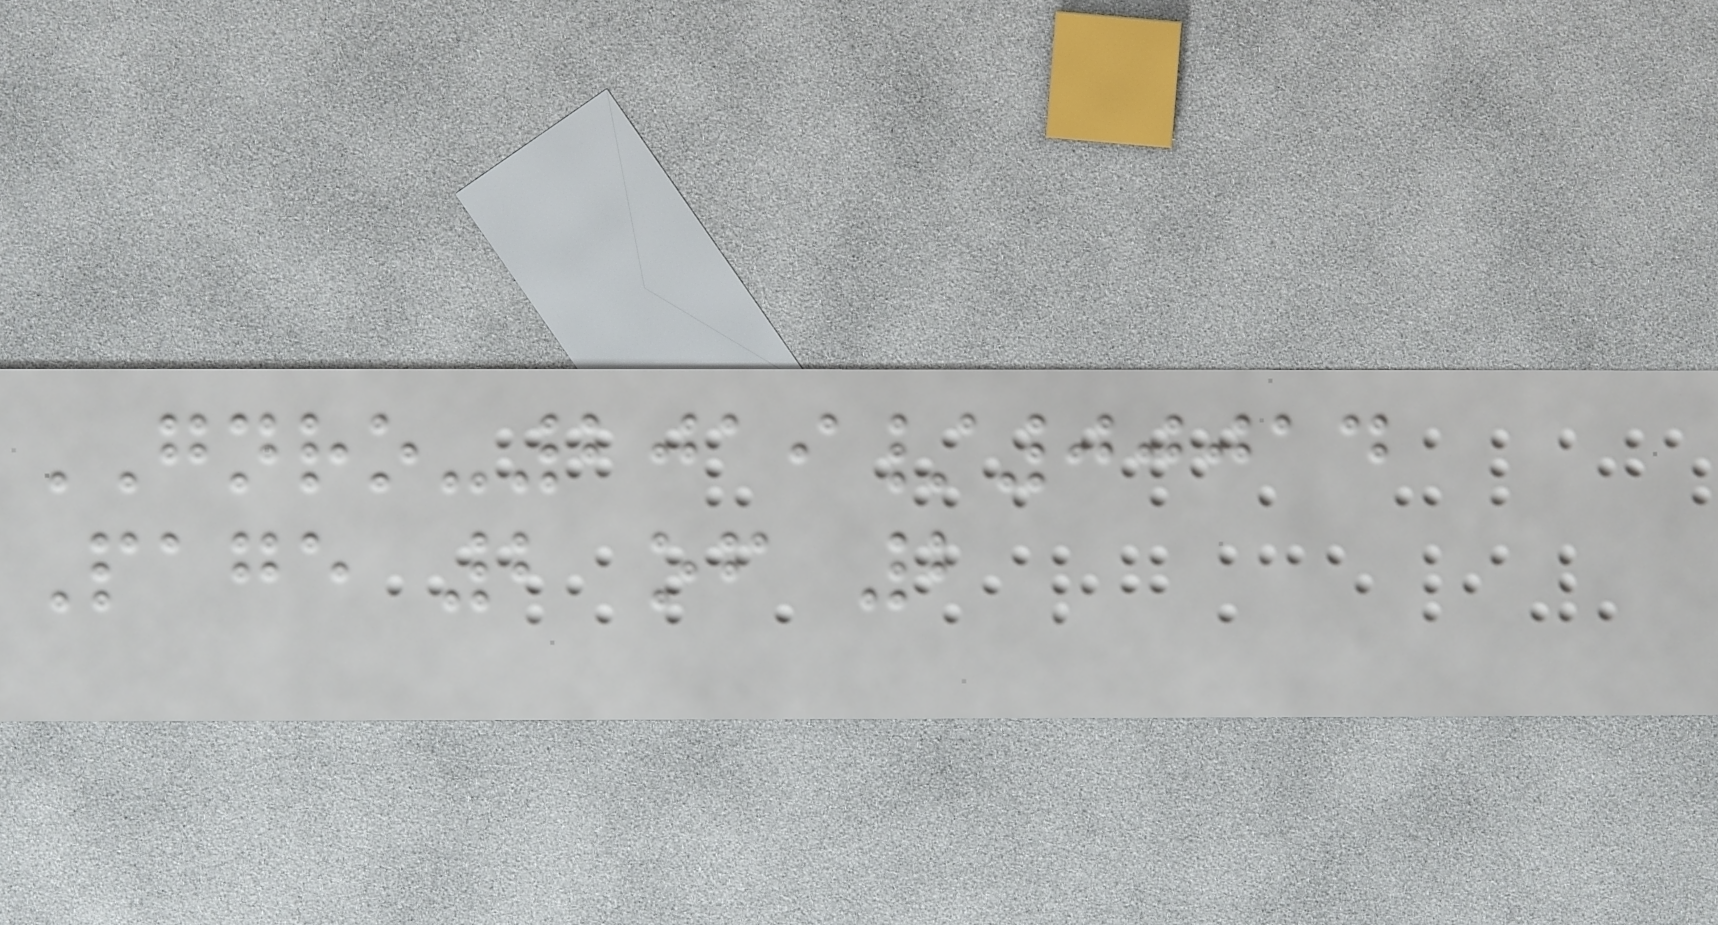GNRO-2019/00014
Page 2 of 2
